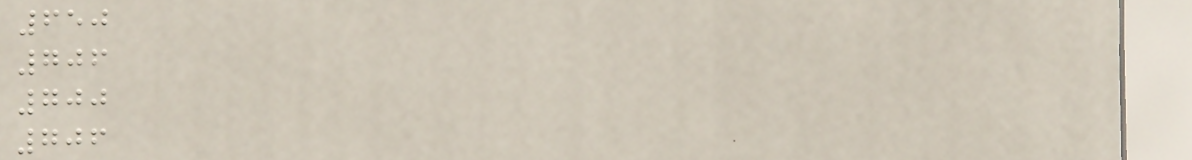650
706
700
706
